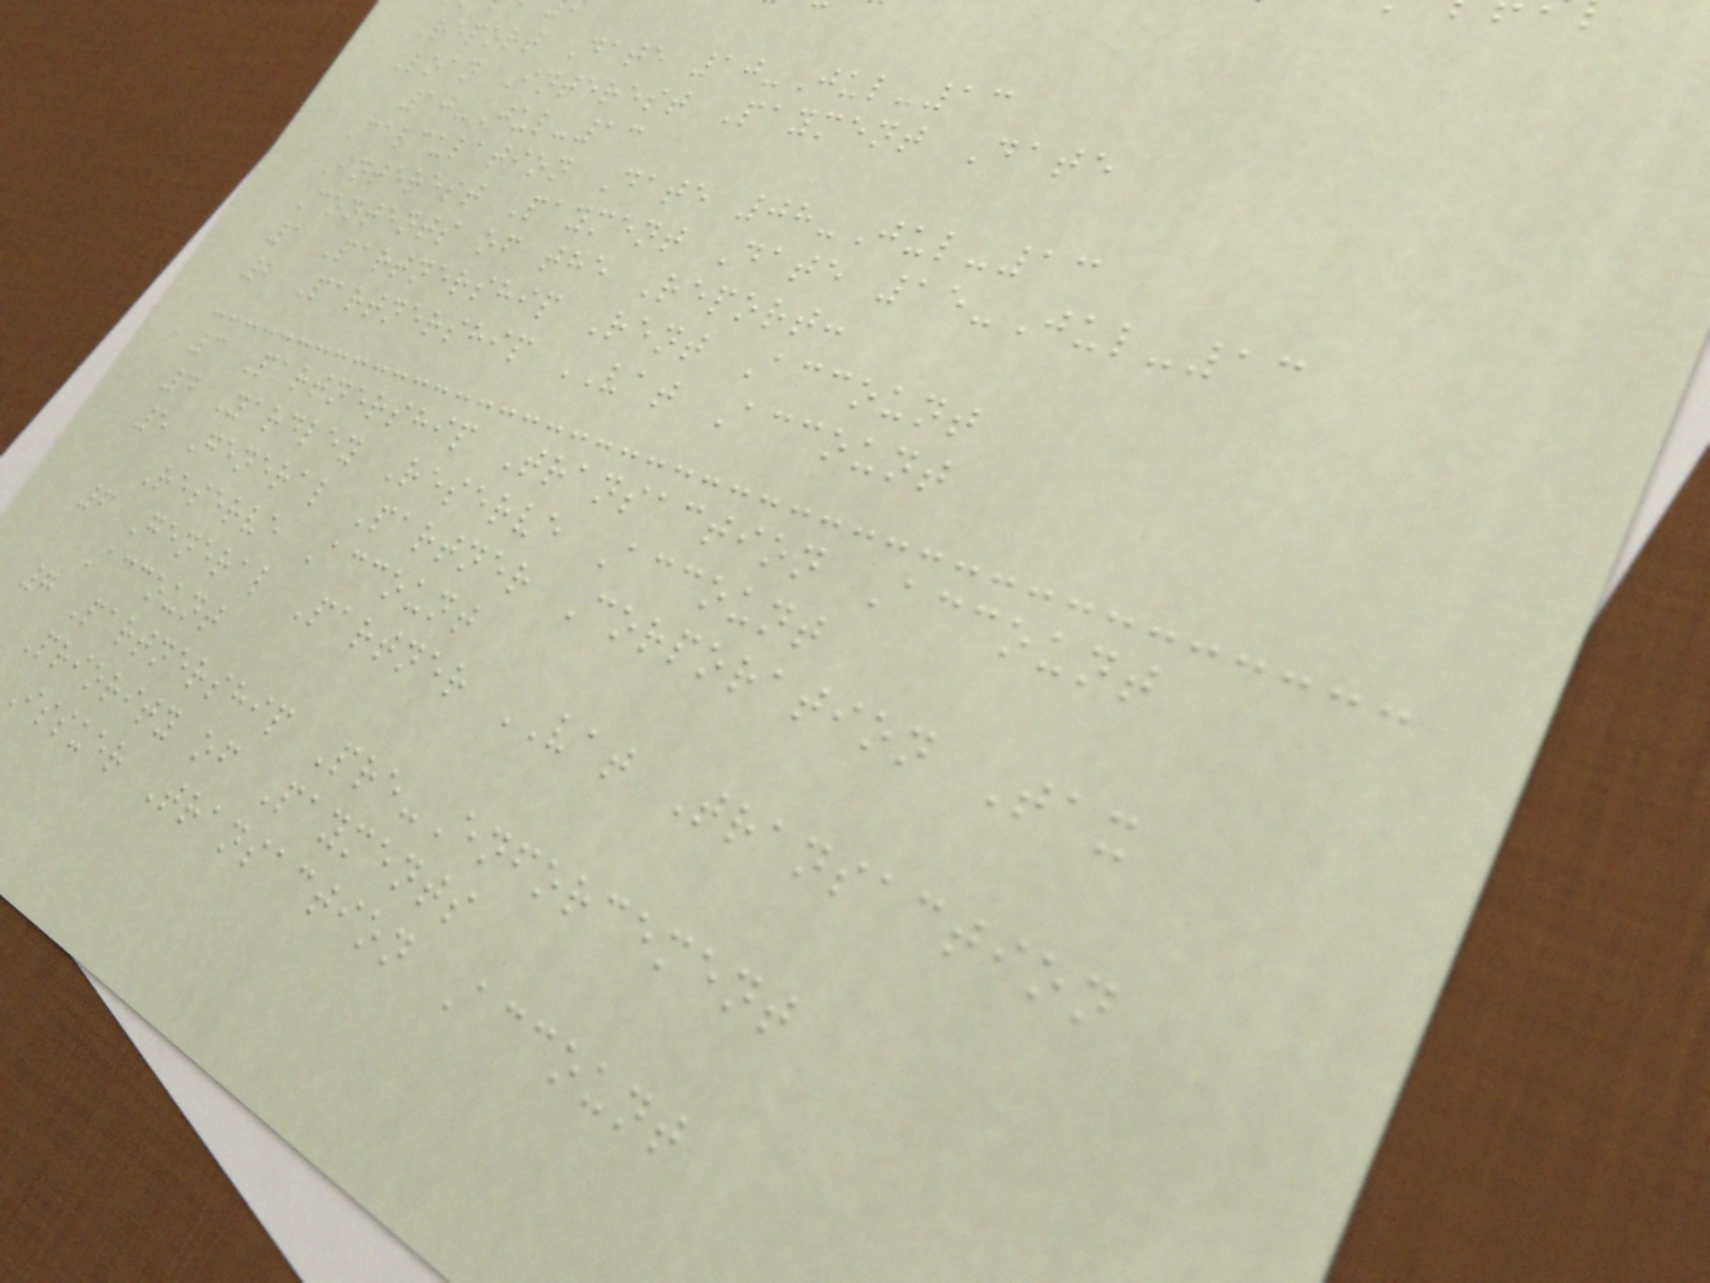Report Date 10-Jul-13
Loan Interest Payment Date
10-Jul-13
Calculation Date 08-Jul-13
Interest Payment Date 15-Jul-13
Contents of the Report:
1 Partnership Rent Account
2 Partnership VAT Account
3 Partnership Transaction Account
4 Yardley Reserve Account
5 General Partner Corporation Tax
Reserve Account
6 General Partner VAT Transaction
Account
7 Partnership Pre-Enforcement
Priority of Payments
Issuer Transaction Account
